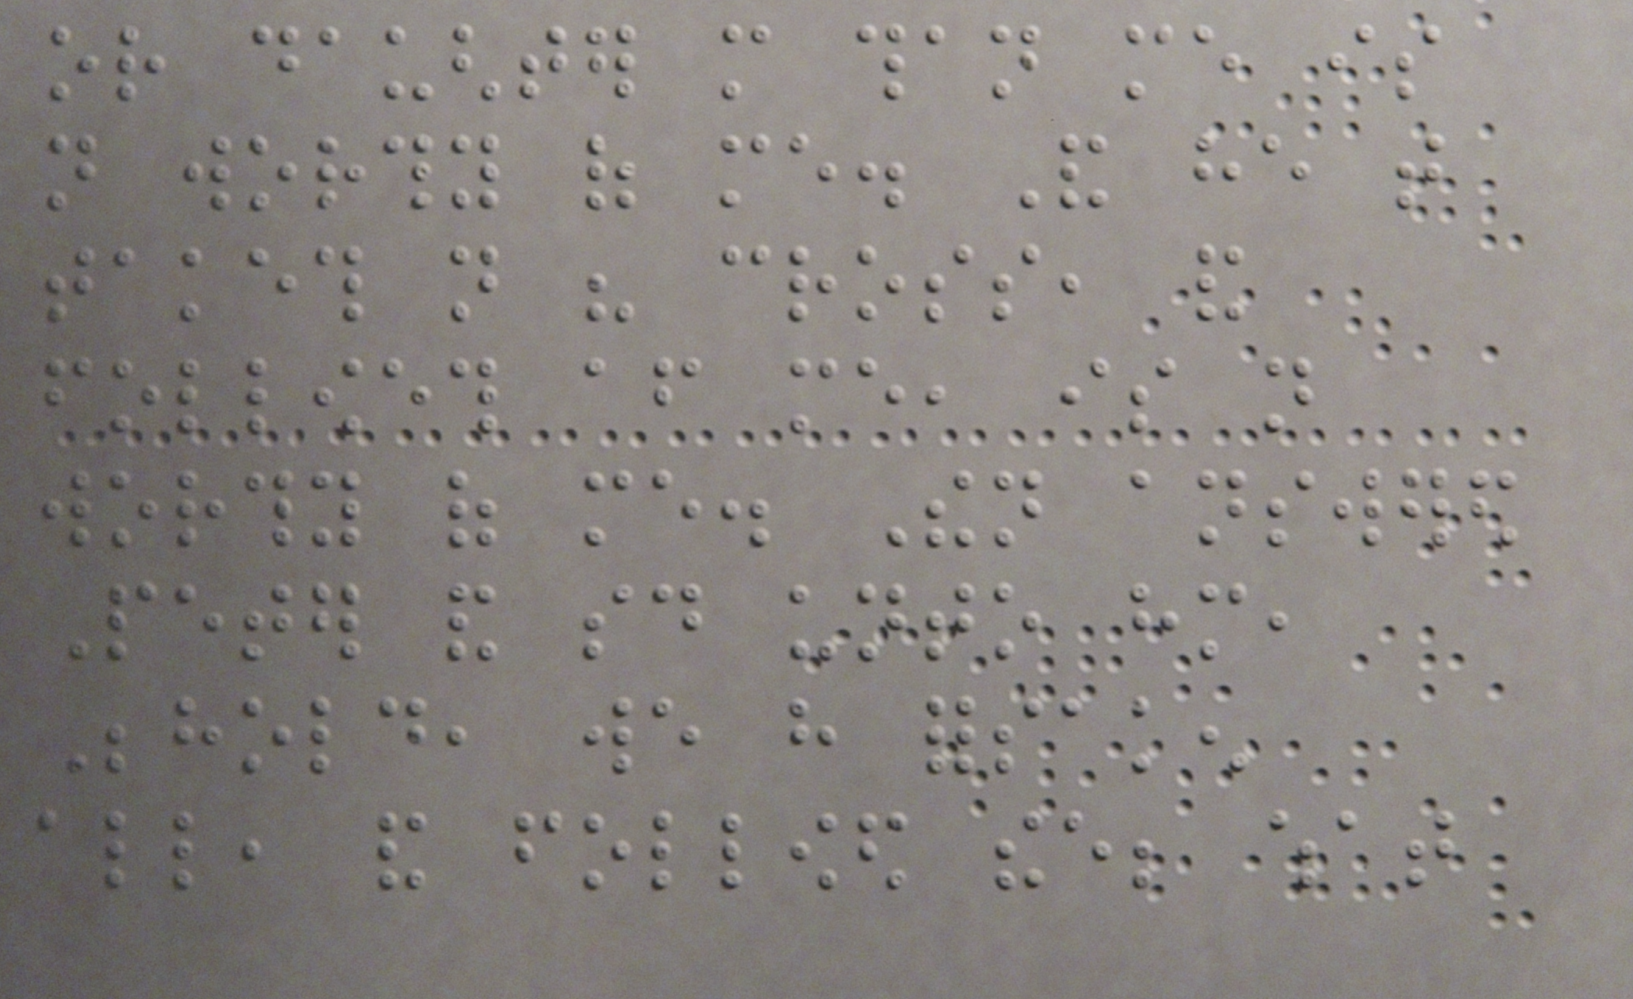or daughter more than me is
not worthy of me. And he that
taketh not his cross, and
followeth after me, is not
worthy of me. Then answered
Peter and said unto him,
Behold, we have forsaken
all, and followed thee; what
